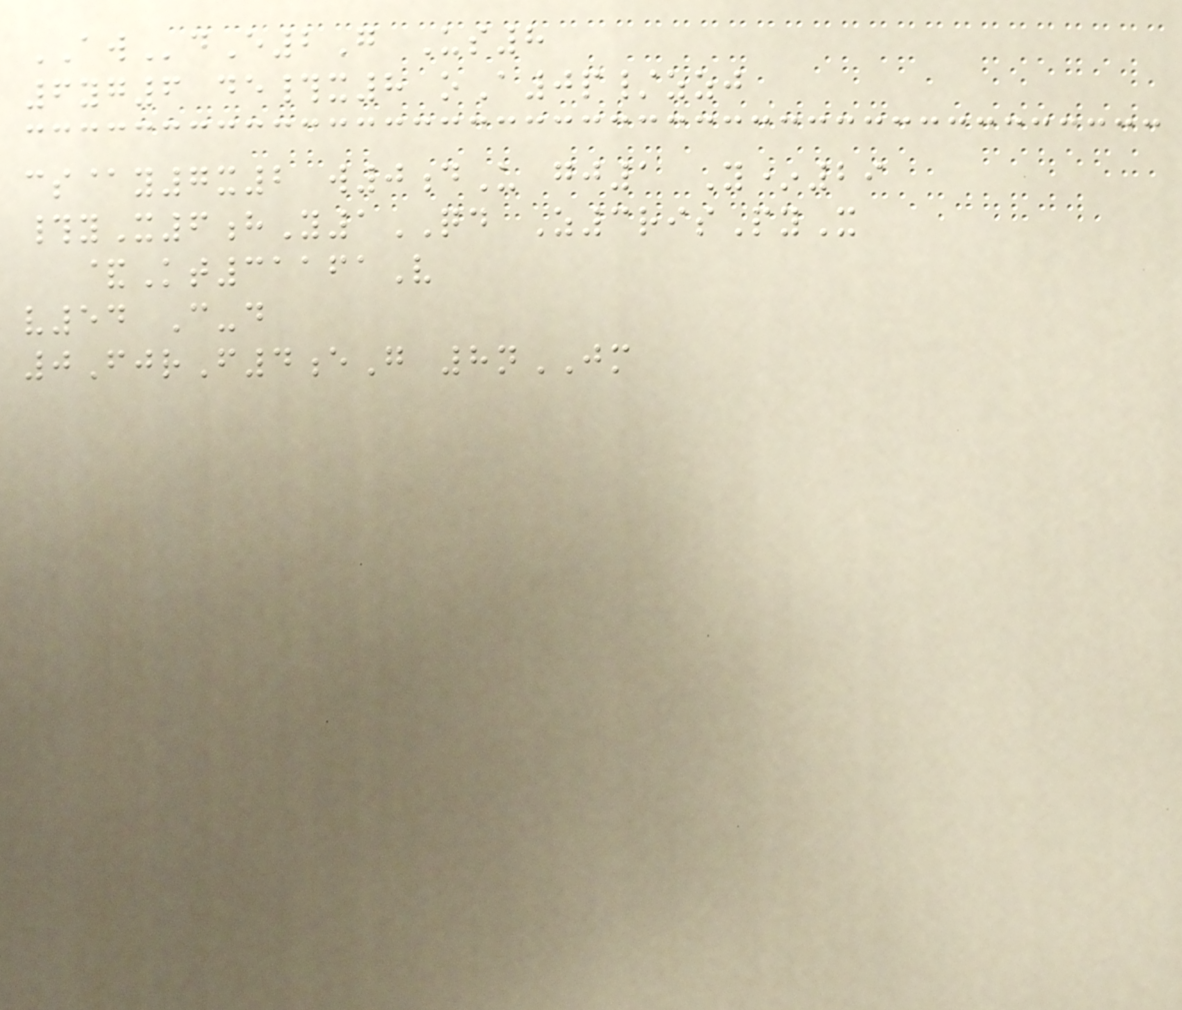AWdE2G Us8
6yg6 de#x8 oA0p/zzj
cs@y7x2 w0dU gj1 Y*29
#yX6hY1QD Z3risPyX
&Kt31161V
v54 C-d
0FjrF4eG 8nJM
